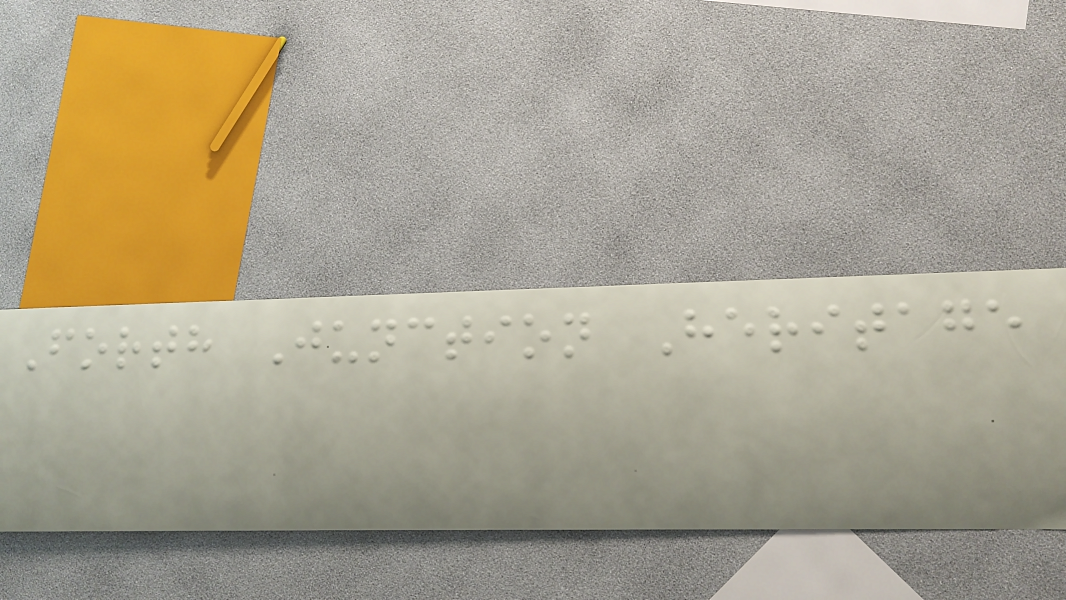Forth Junction Heritage
